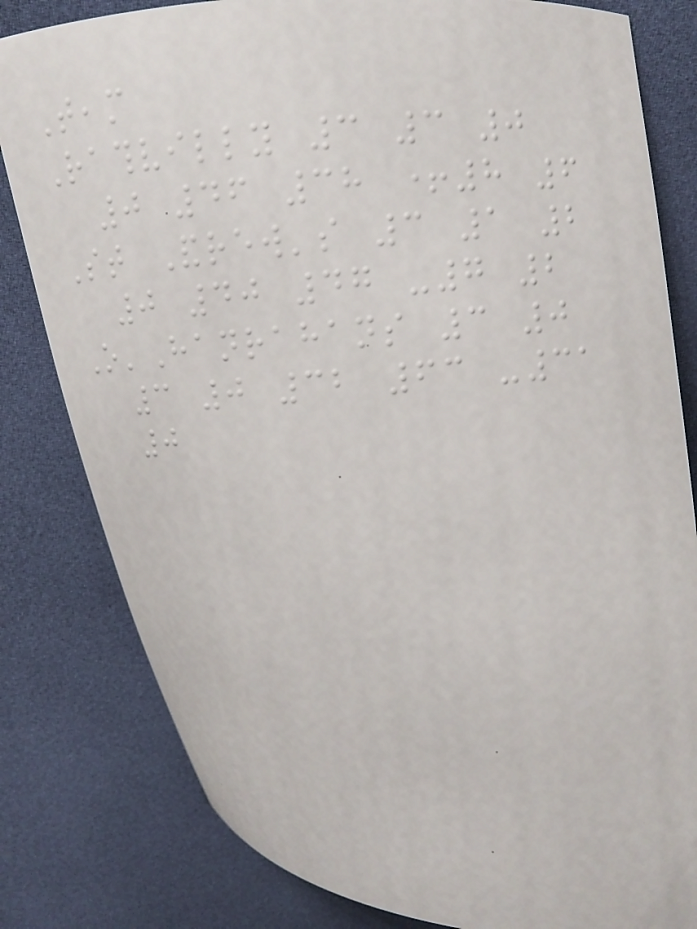Team
Rathvilly 3 3 0
0 46 38 +8 6
St Andrew's 3 1 2
0 40 47 -7 2
O'Hanrahans 3 0
3 0 32 63 -31
0
